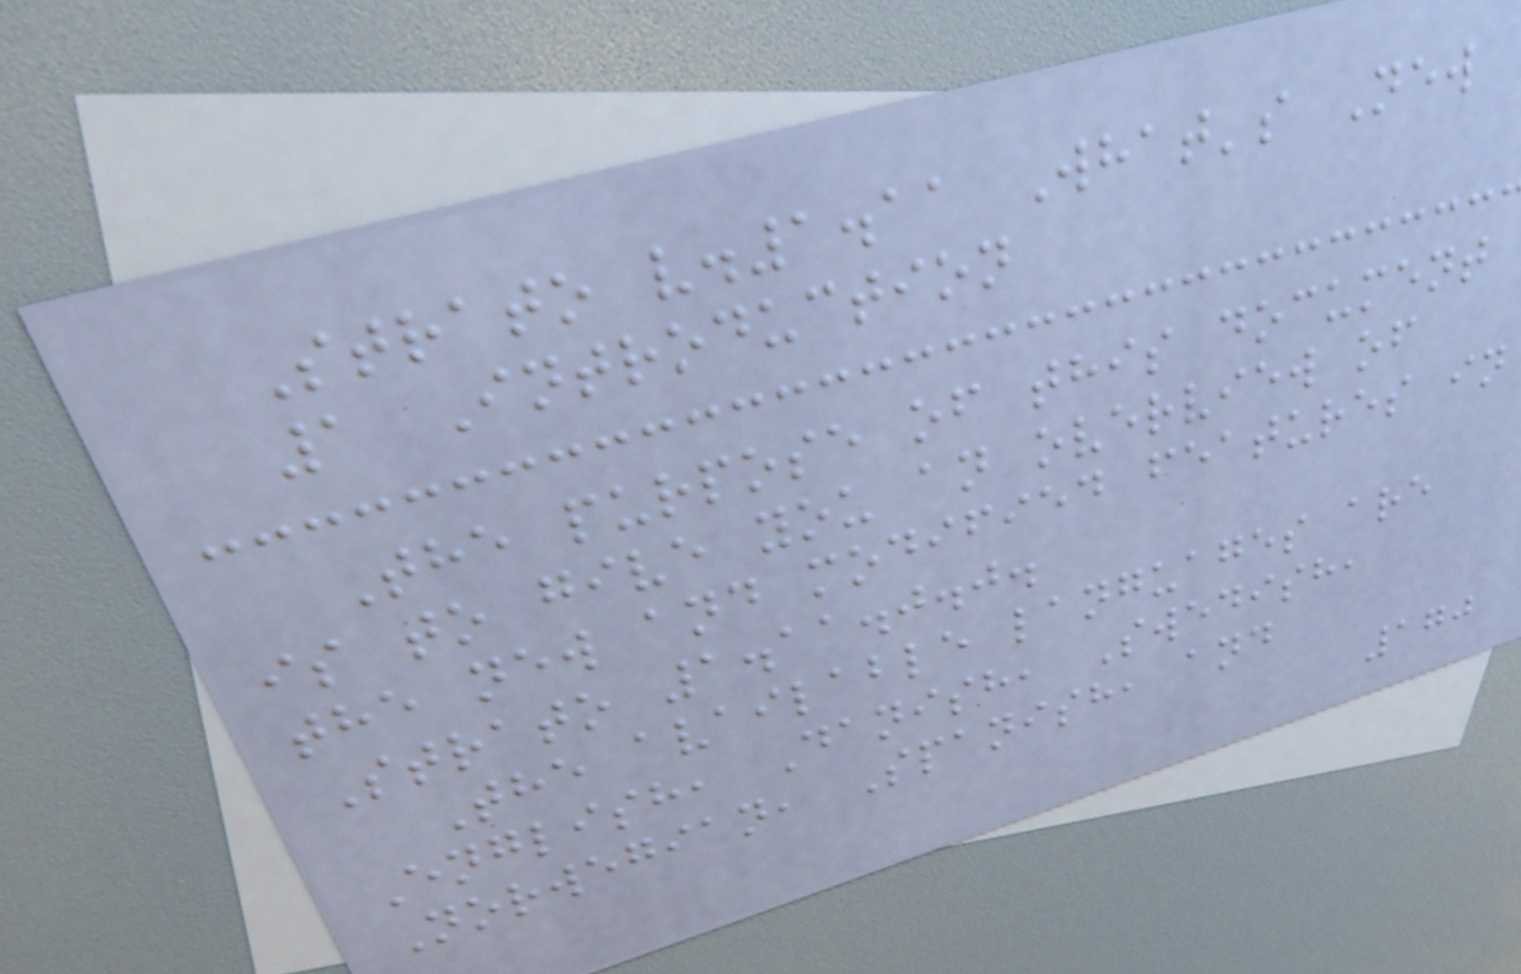Strato v.1.11 What's New
1 Introduction
The purpose of this document
is to give you an overview of
the new and modified features in
Strato 1.11.0.0.
The available languages are
English, Danish, Swedish,
Norwegian, Spanish, and
170
